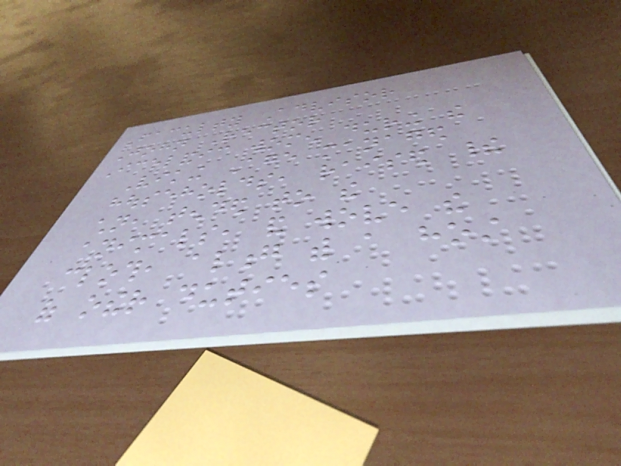Faculty Advisor
John Rector
Icelandic women during the
Viking Age managed
households, raised their
children, tended to the
animals, and wove the
cloth, along with a host
of other duties
